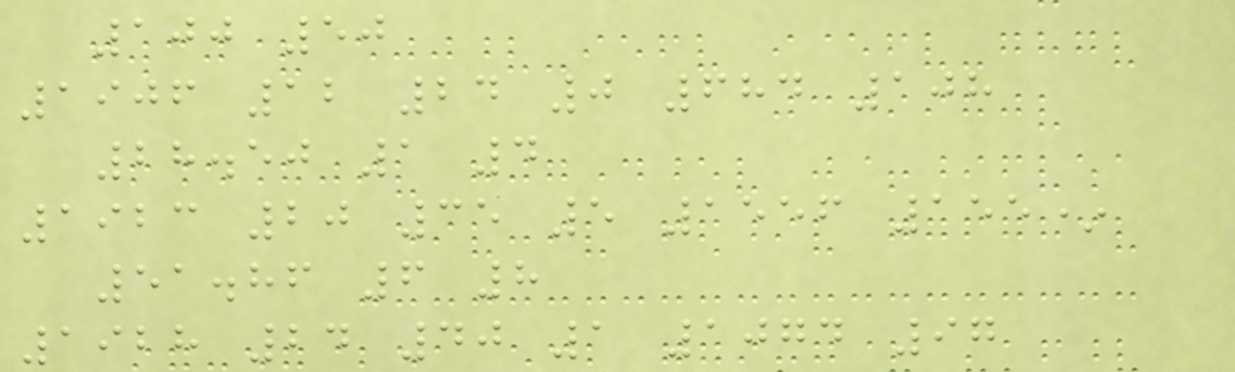100 50
1906 12 24 0 684 108
28.50 1 4
1923 20 35 5 1556 155*
51.86 6 8
1928 24 40 1 1074 97
